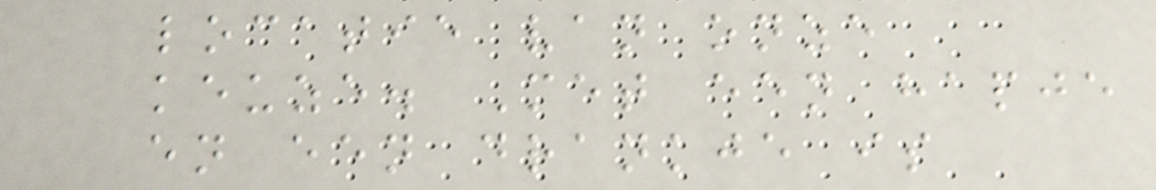locatie van onze
keuze. Met een hapje
en een drankje is
